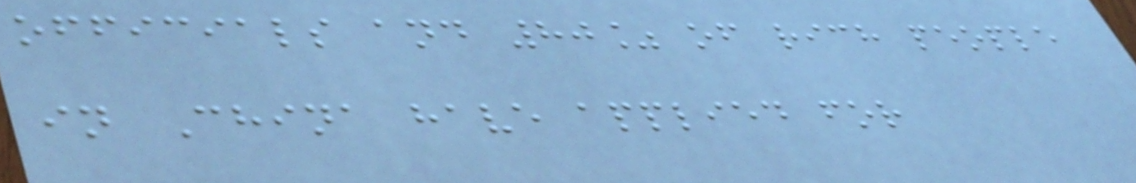officials and 80% of rich people
in China have applied for
